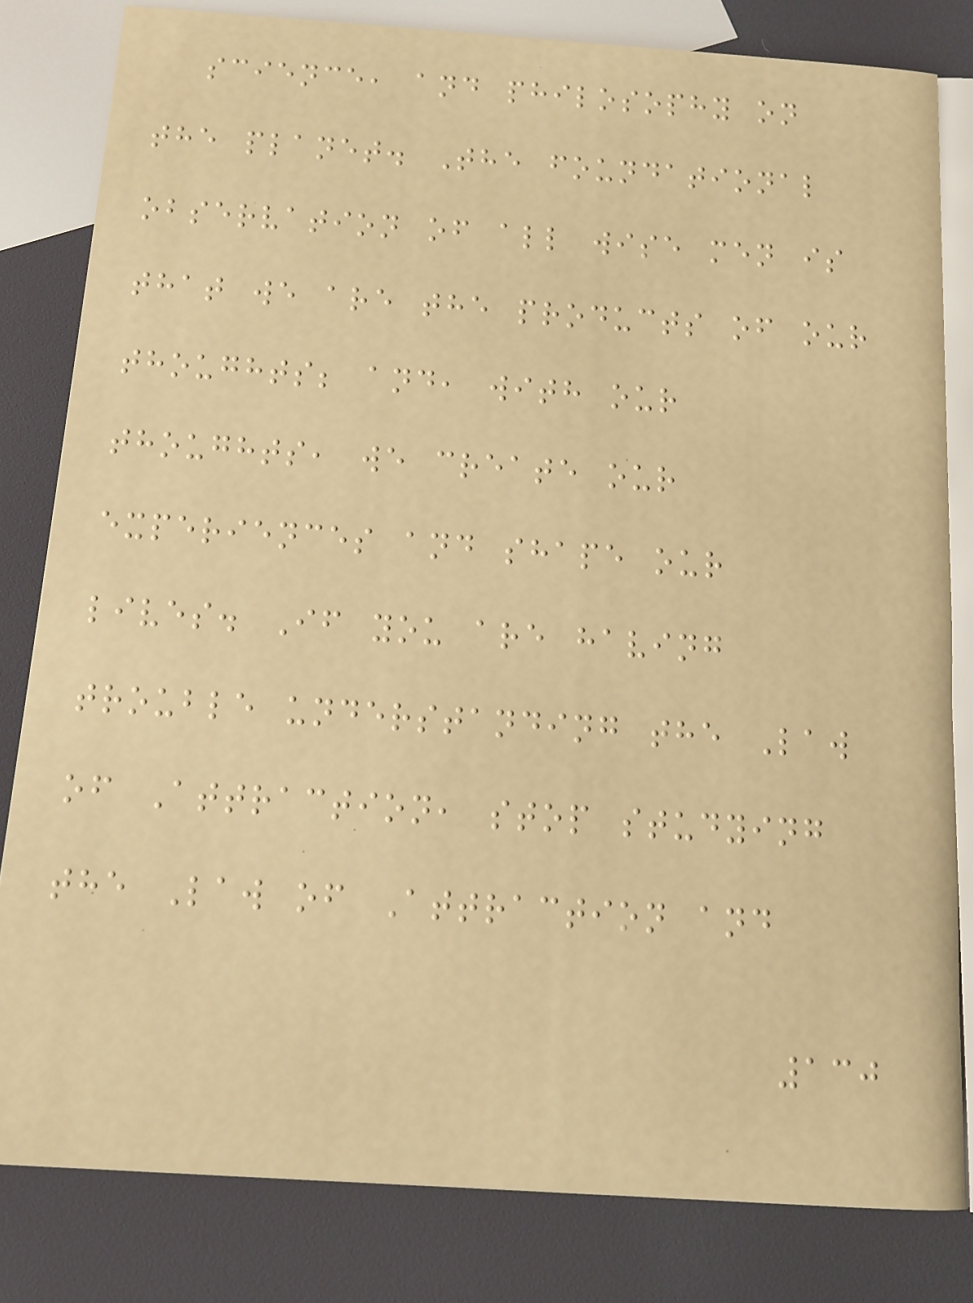science, and philosophy on
the planet. The foundational
observation of all wise men is
that we are the products of our
thoughts; and, with our
thoughts, we create our
experiences and shape our
lives. If you are having
trouble understanding the Law
of Attraction, stop studying
the Law of Attraction and
130
